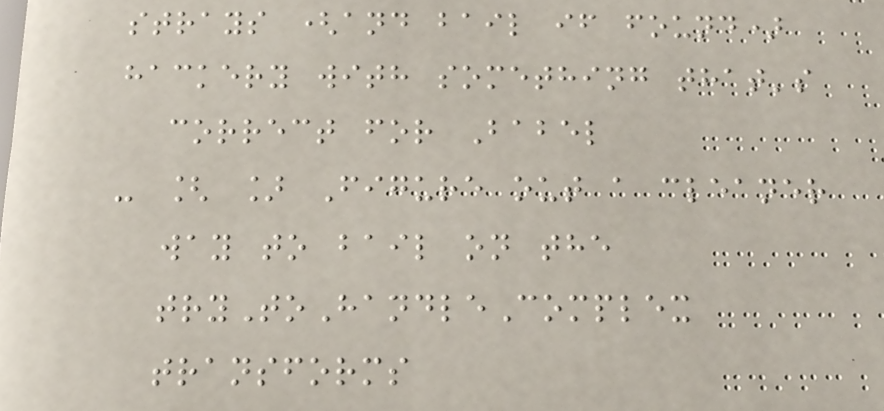strays (and bail if found)
hackery with something that's
correct for Babel
- [ ] Figure out a cleaner
way to bail on the
tryToHandleComplex
transforms
